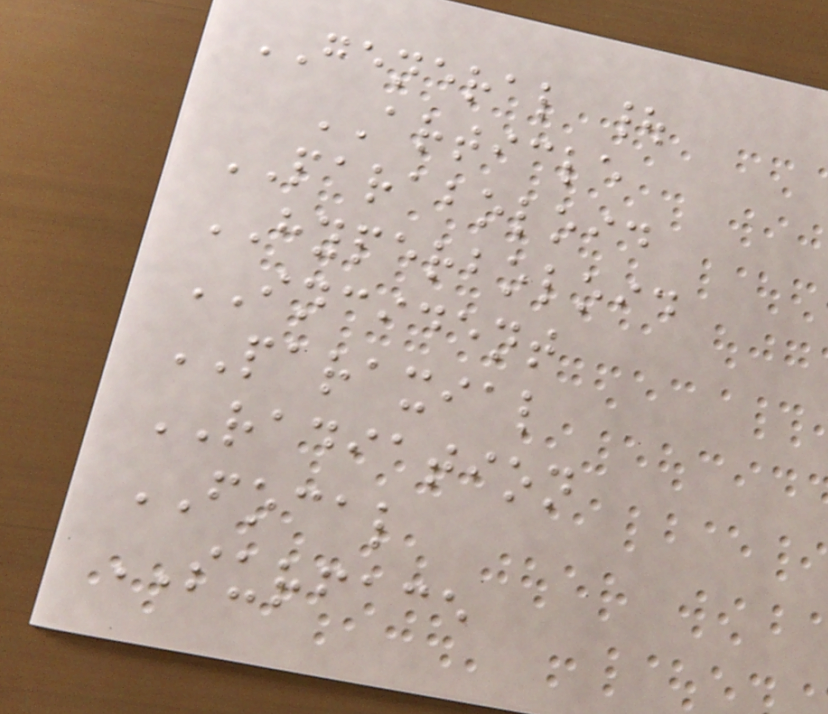GENERAL |
ARTICLE
PARABOLOID
HYPERBOLOID
INCIDENT
PARAXIAL
RADIATION
FOCAL
SURFACE
